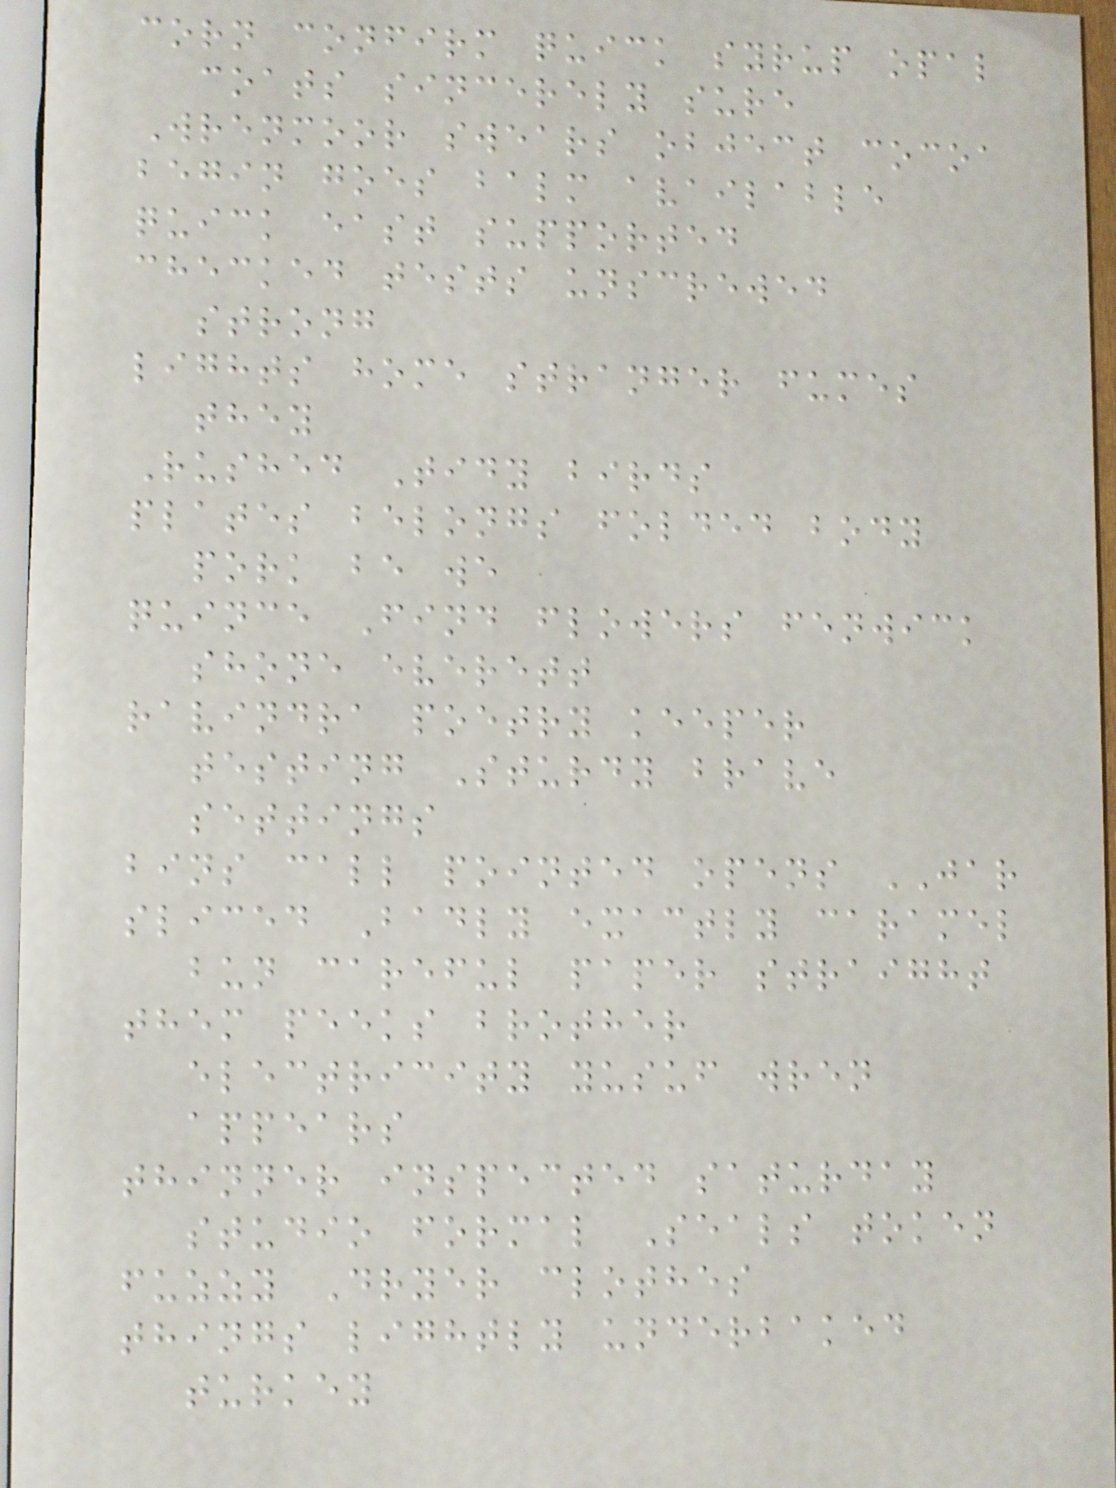corn confirm quick syrup opal
coats sincerely sure
Wrenmoor swears object cocoa
begin goes balm available
quick east supported
checked tests unscrewed
strong
lights home stranger fumes
they
Rushed Tidy birds
plates belongs folded body
pork be we
quince Find flowers fenwick
shone everett
ravindra poetry keeper
testing Sturdy brave
settings
bins call pointed opens JAR
sliced Badly exactly caramel
bun careful paper straight
them peeks brother
electricity yusuf wren
appears
thinner inspected saturday
studio formal Seals token
fuzzy Dryer clothes
things lightly underbaked
turkey
